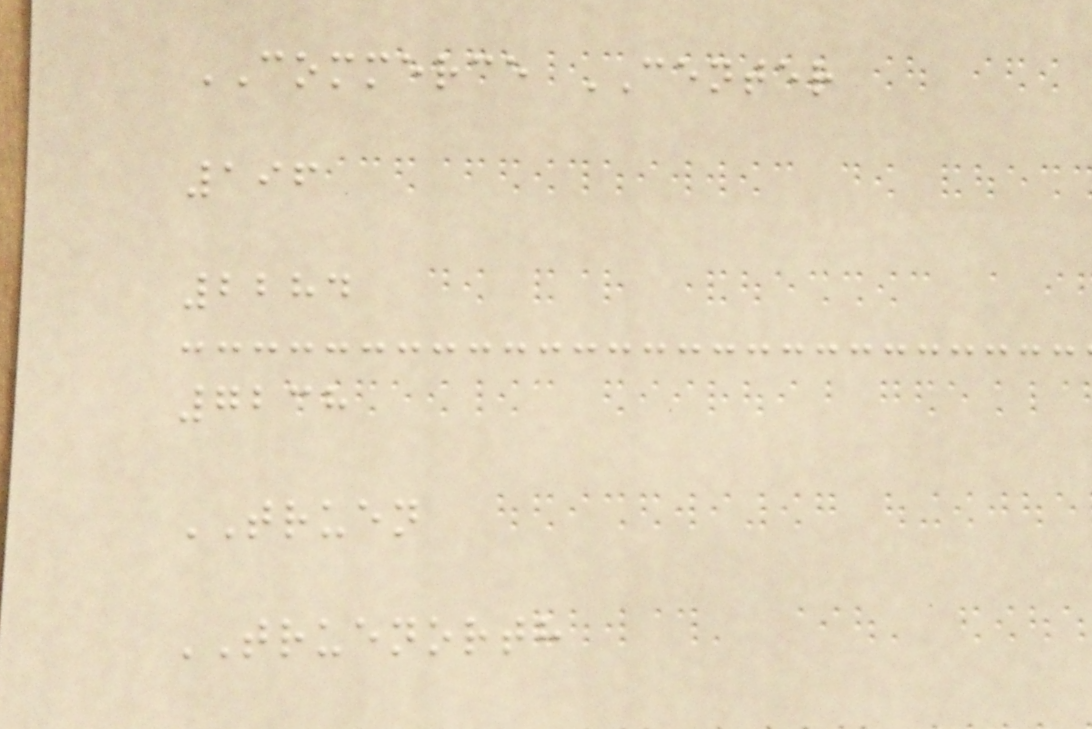COMMERCE CENTER
196
2284
7238
TRUEN
TRUENORTH
